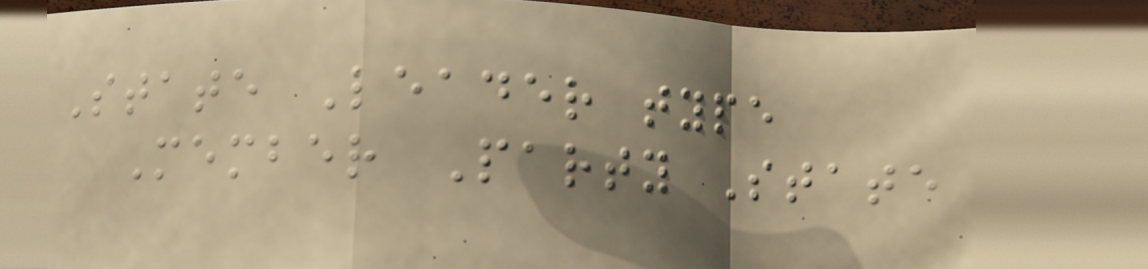State Leader type
Member Party State
